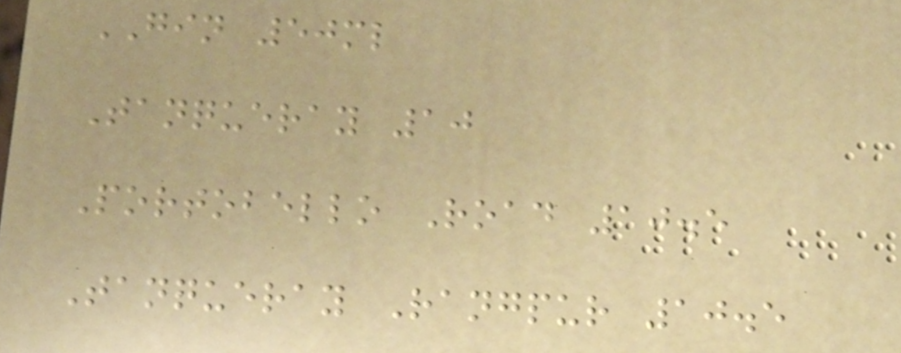GIN 50ml
Tanqueray 10
Portobello Road 10.5
Tanqueray Rangpur 10.5
